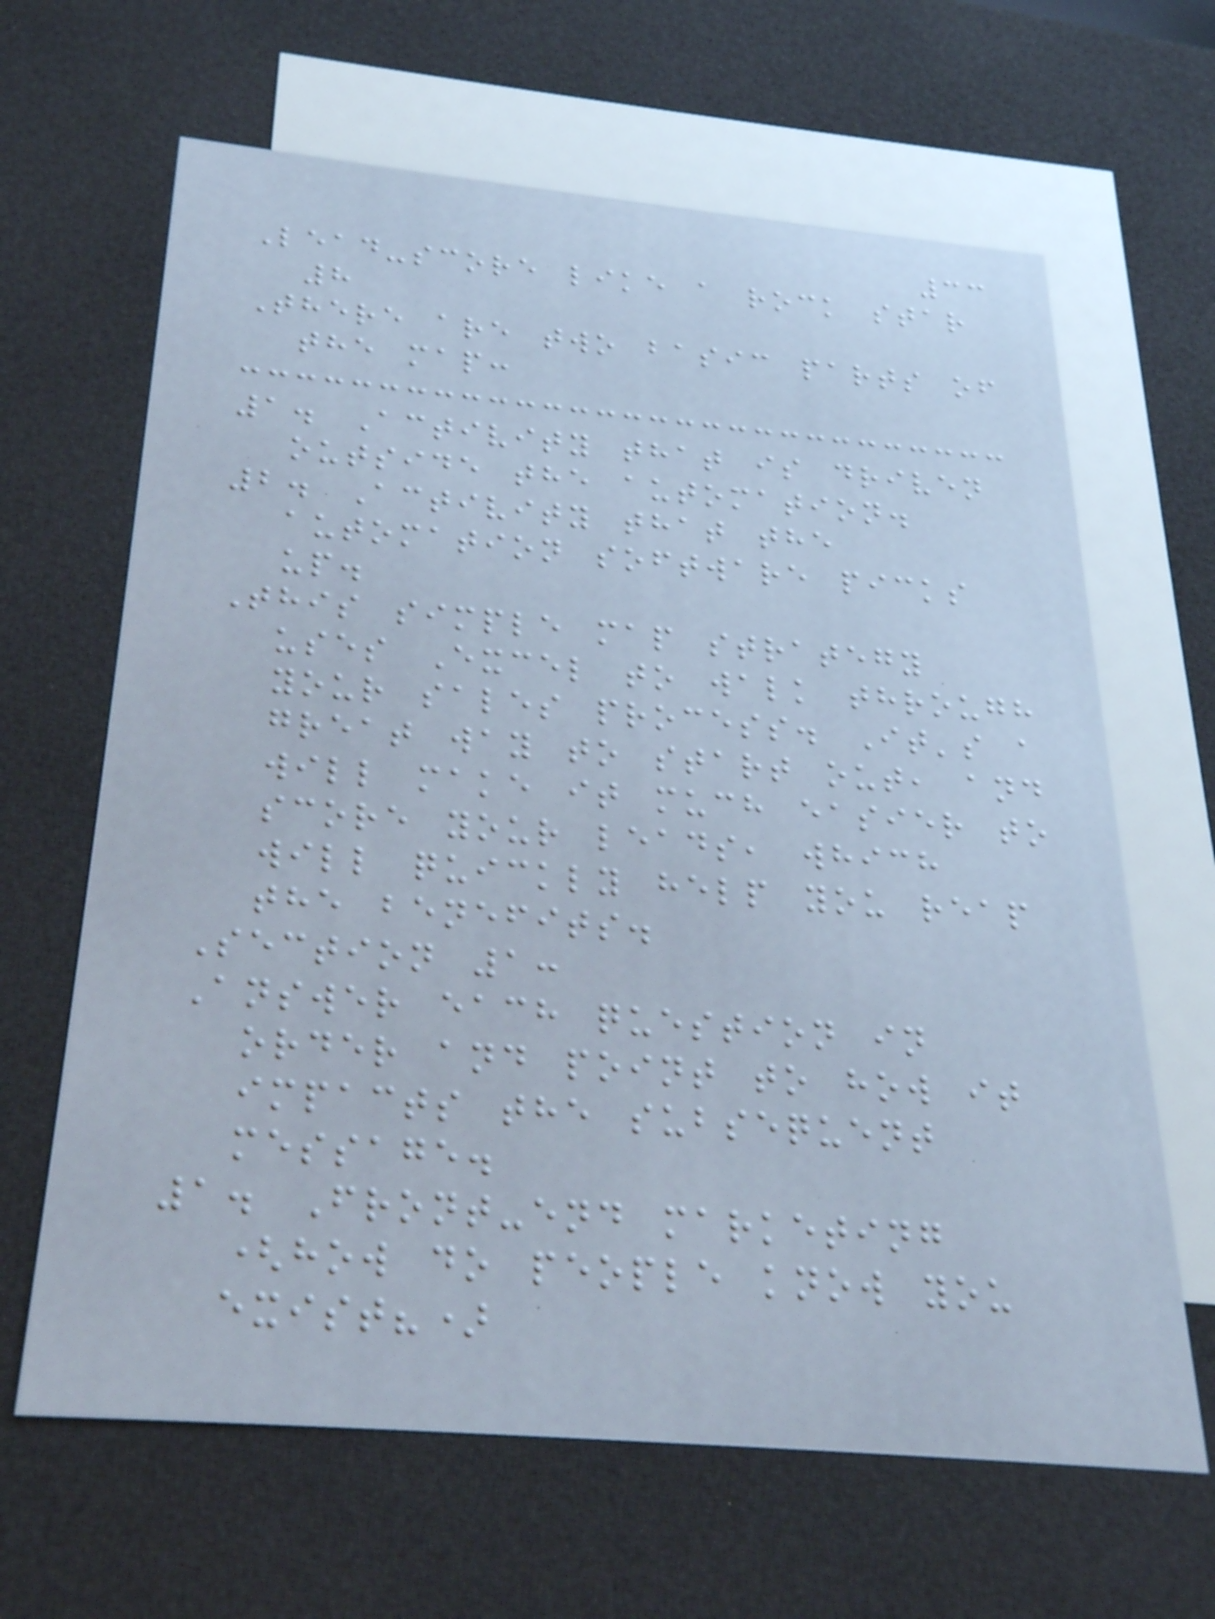33
Lead-score like a rock star
8
There are two basic parts of
the map:
1. Activity that is driven
outside the automation.
2. Activity that the
automation software picks
up.
This simple map strategy
uses Excel to walk through
your sales process. It's a
great way to start out, and
will make it much easier to
score your leads, which
will quickly help you reap
the benefits.
Section 1:
Answer each question in
order and point to how it
impacts the subsequent
message.
1. Front-end marketing
(how do people know you
exist?)
